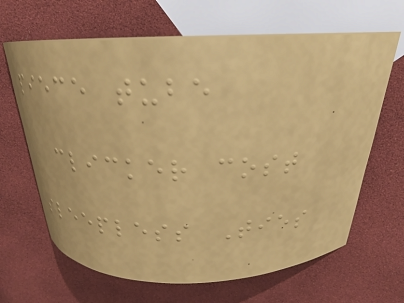piece tube
clicker cost
sleepless Ties
